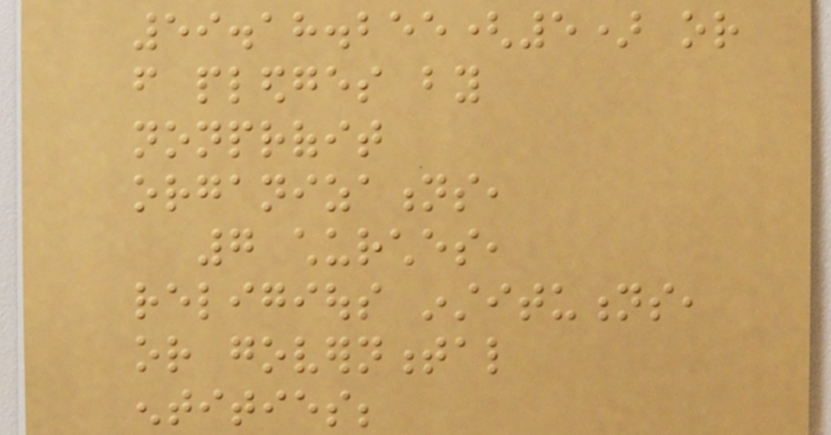59.18.255(5) or
from pledges by
nonprofit
organizations,
7 churches,
religious institutions,
or governmental
entities;
